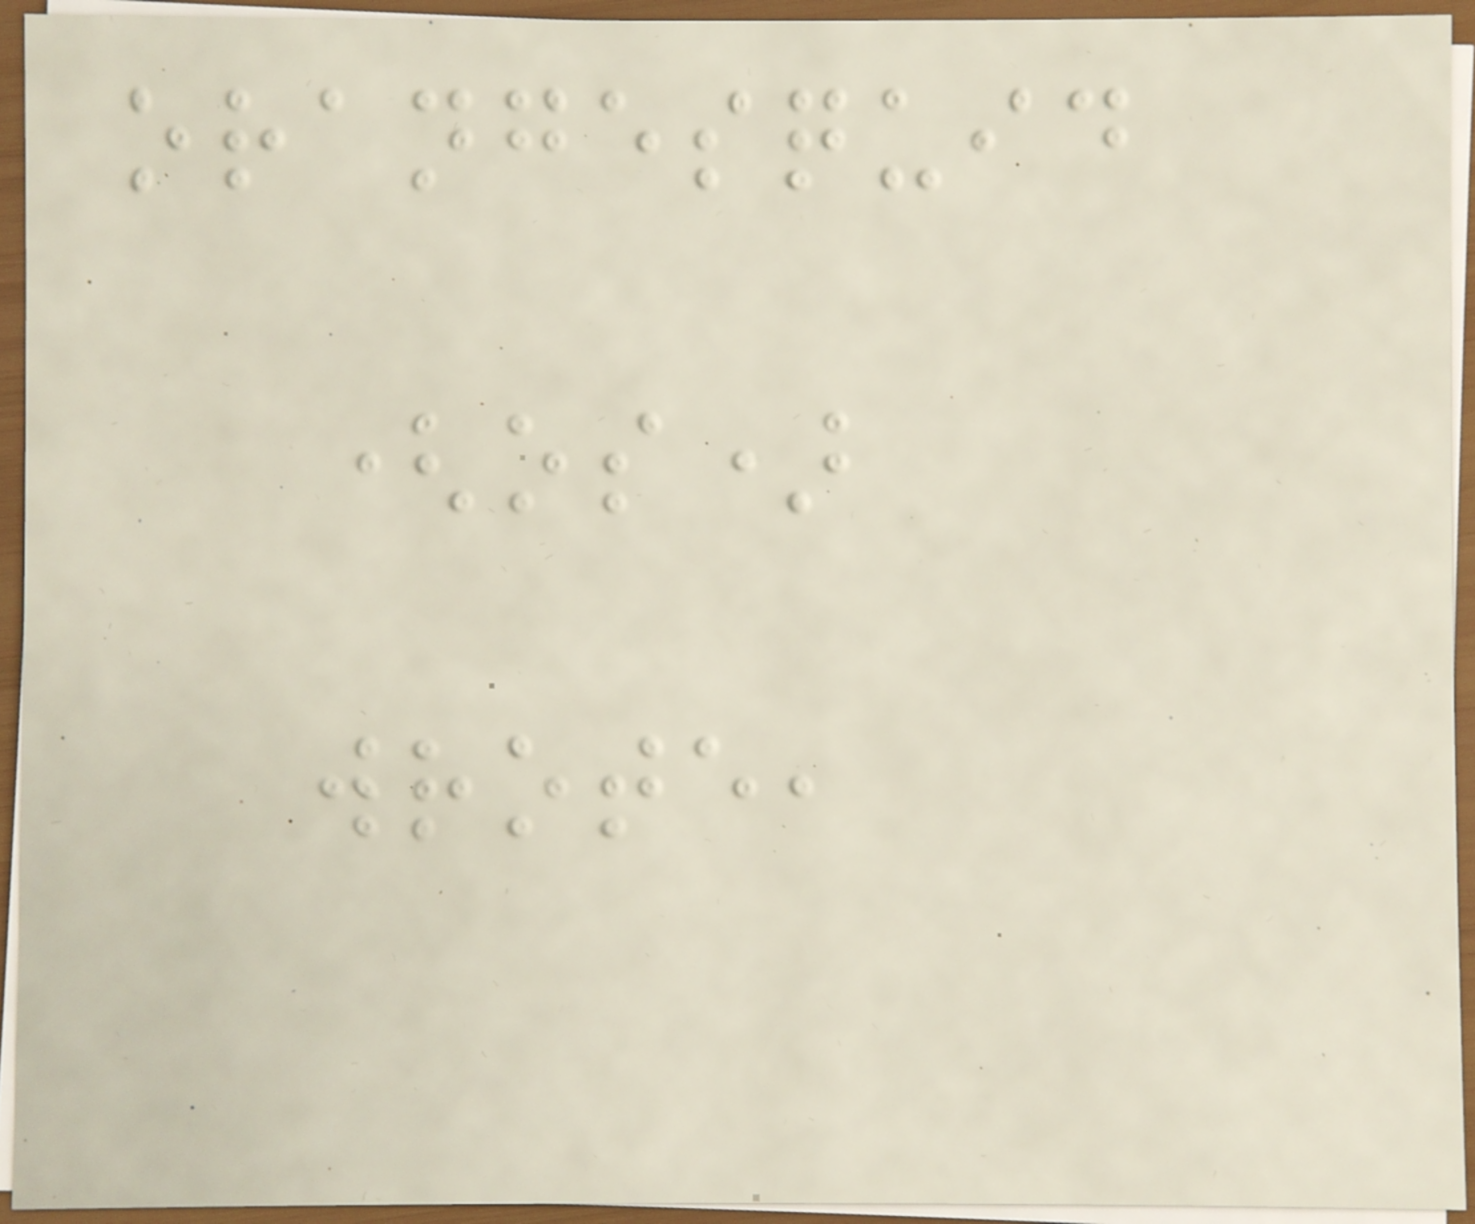orangesquid
(os)
wrote,
